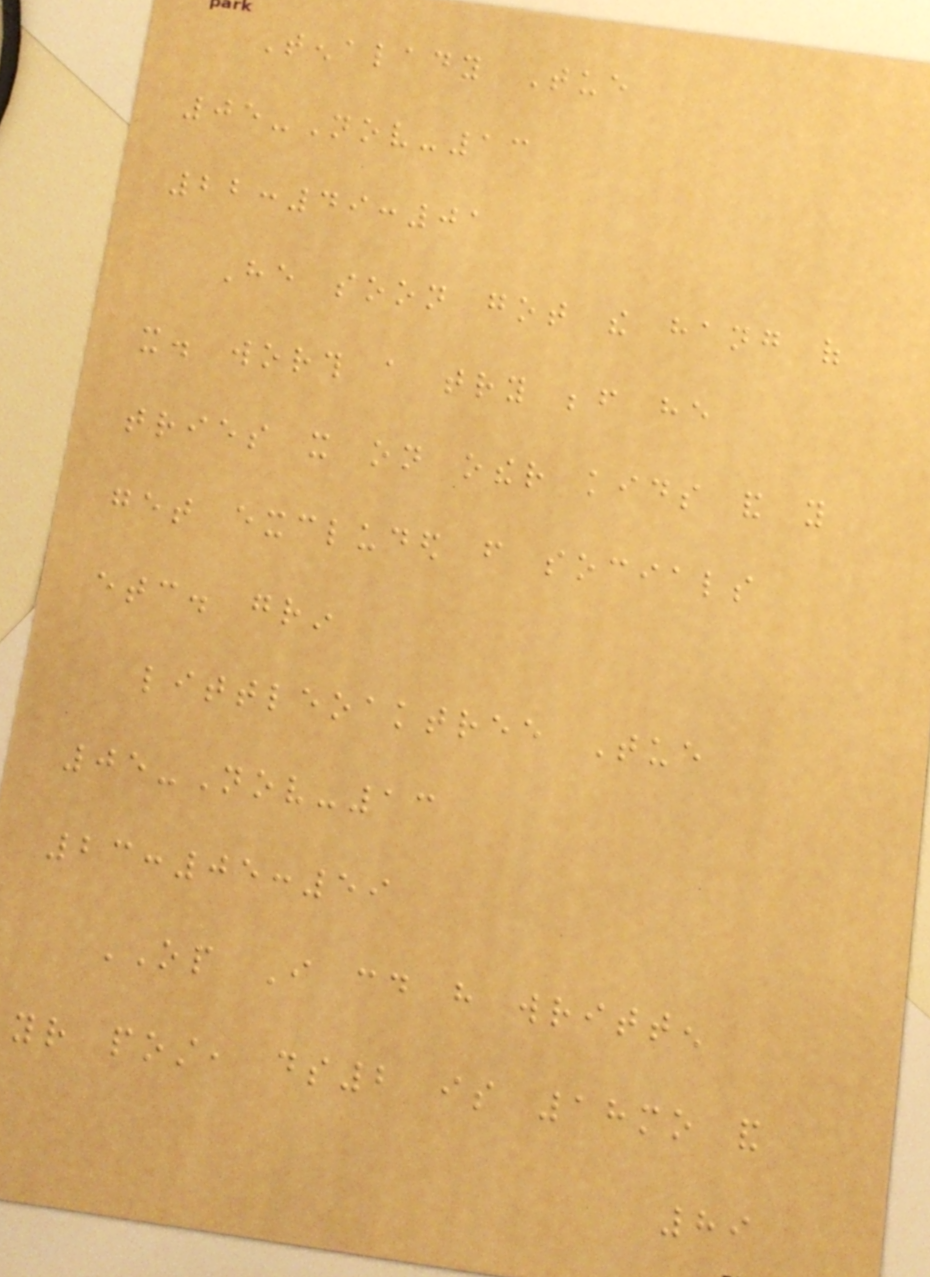Tenalady Tue
05-Nov-13
22:49:01
He soon got the hang of
it. worth a try before he
tries it on other kids and you
get excluded from socials
etc. grin
littleoaktree Tue
05-Nov-13
23:05:59
OP I could have written
your post, ds2 is 18mo and
89
